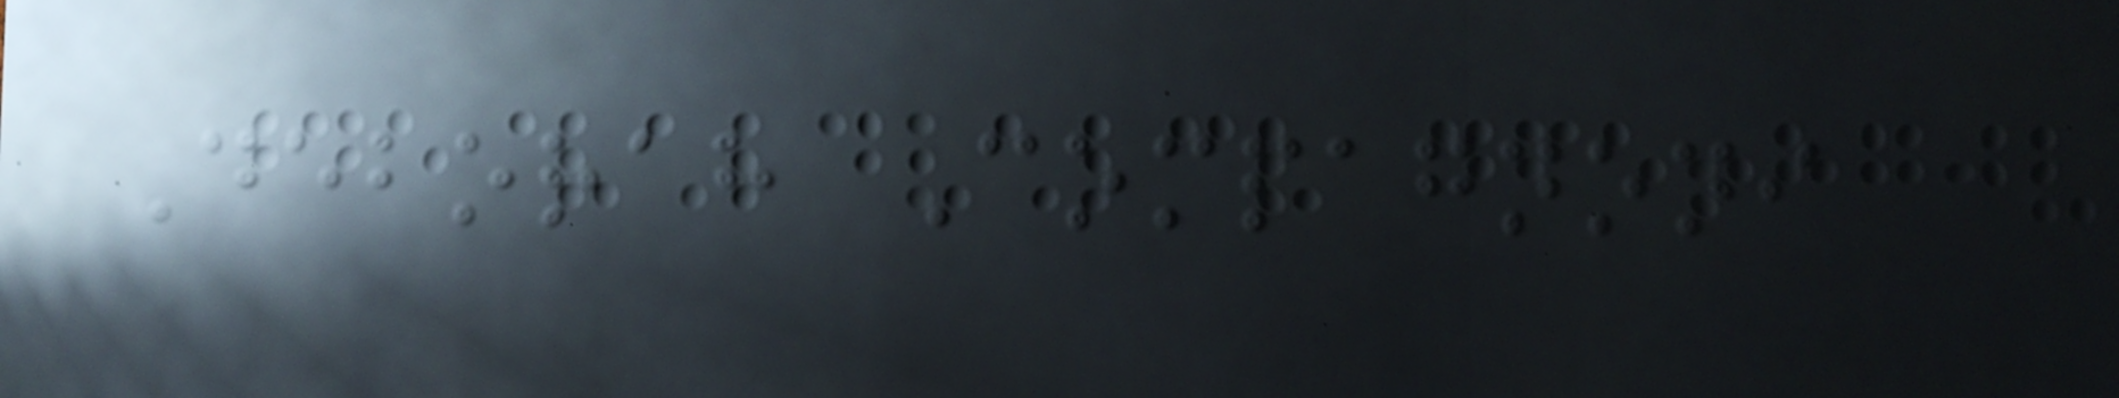Deborah Compagnoni
